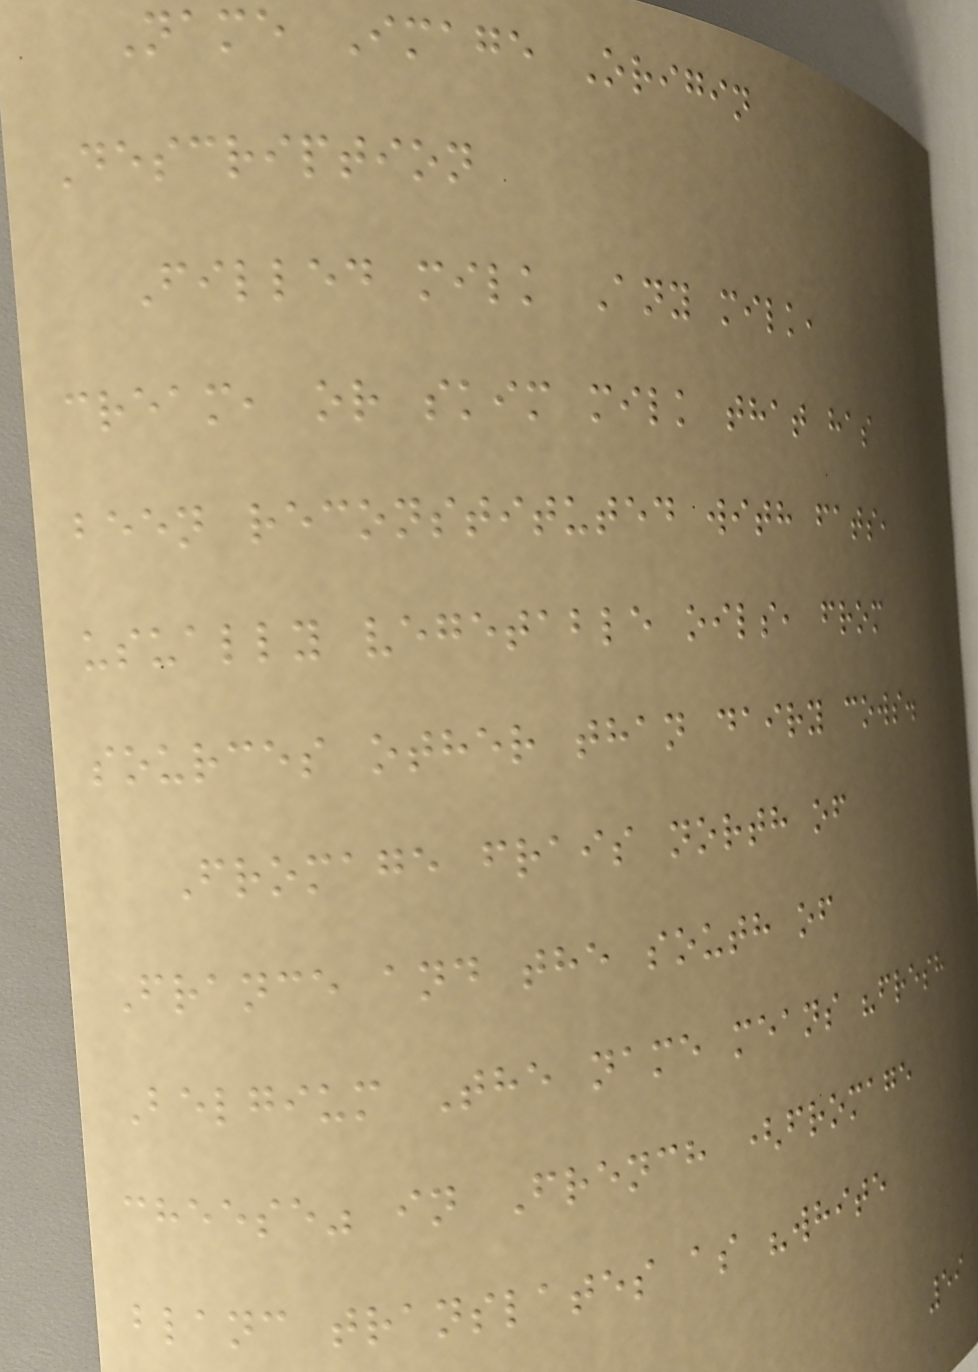Name Image Origin
Description
Filled milk Any milk,
cream, or skim milk that has
been reconstituted with fats,
usually vegetable oils, from
sources other than dairy cows.
Fromage frais north of
France and the south of
Belgium The name means "fresh
cheese" in French (fromage
blanc translates as "white
59
